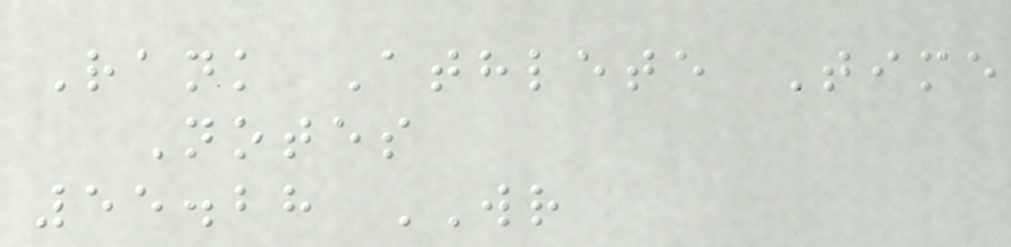Rank Athlete Time
Notes
55.28 WR
